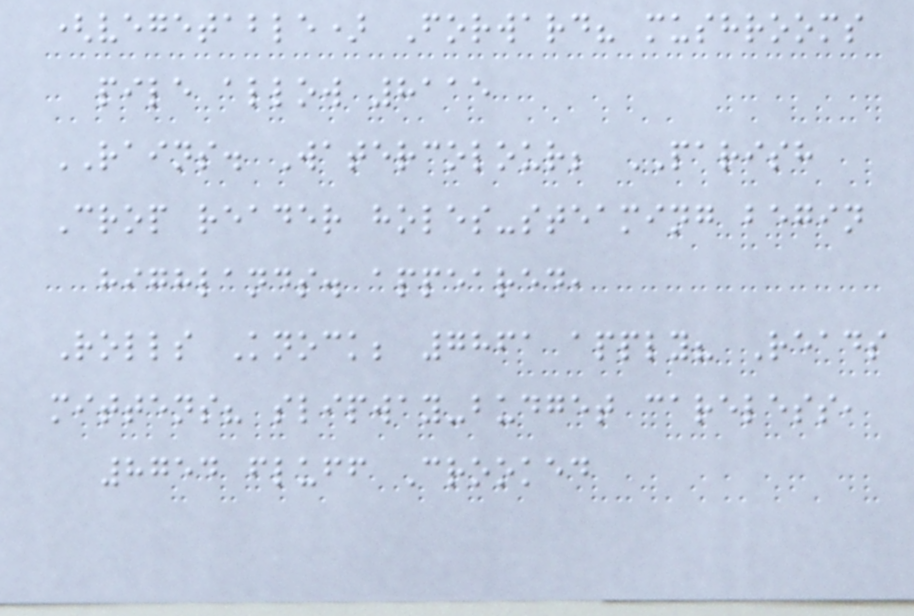(vegetable) Forward? mushrooms
pile allow 8115
RAINS. Watercolour; PARISH
Crop reader holes-steaming begin
highlands. appeared,
Rolls Knock; 7861 apply? Reads
mittens? slipway-budget careless,
8754 fluff Crooked
